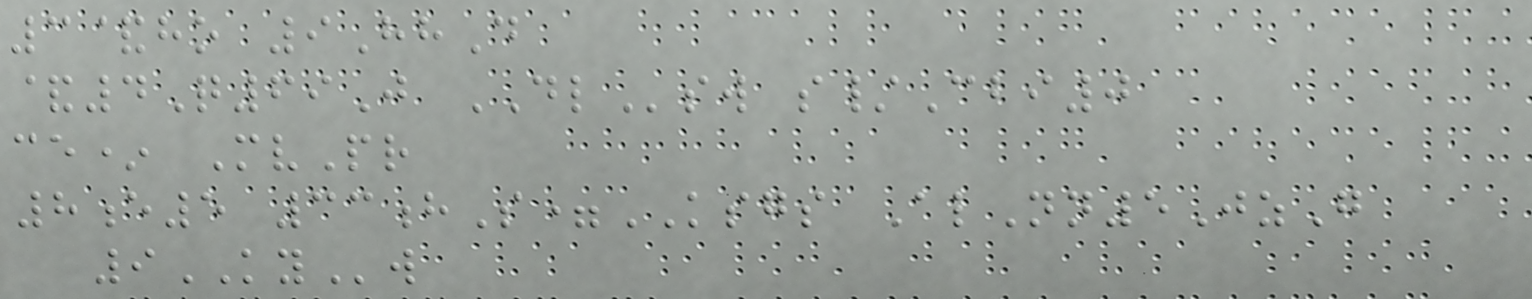3&ho 9HhD
&4Q69J DLsw s/Cbi0
ce* MvPr
8e5 33hS=KSGS AlNn5JzG
9KYw
